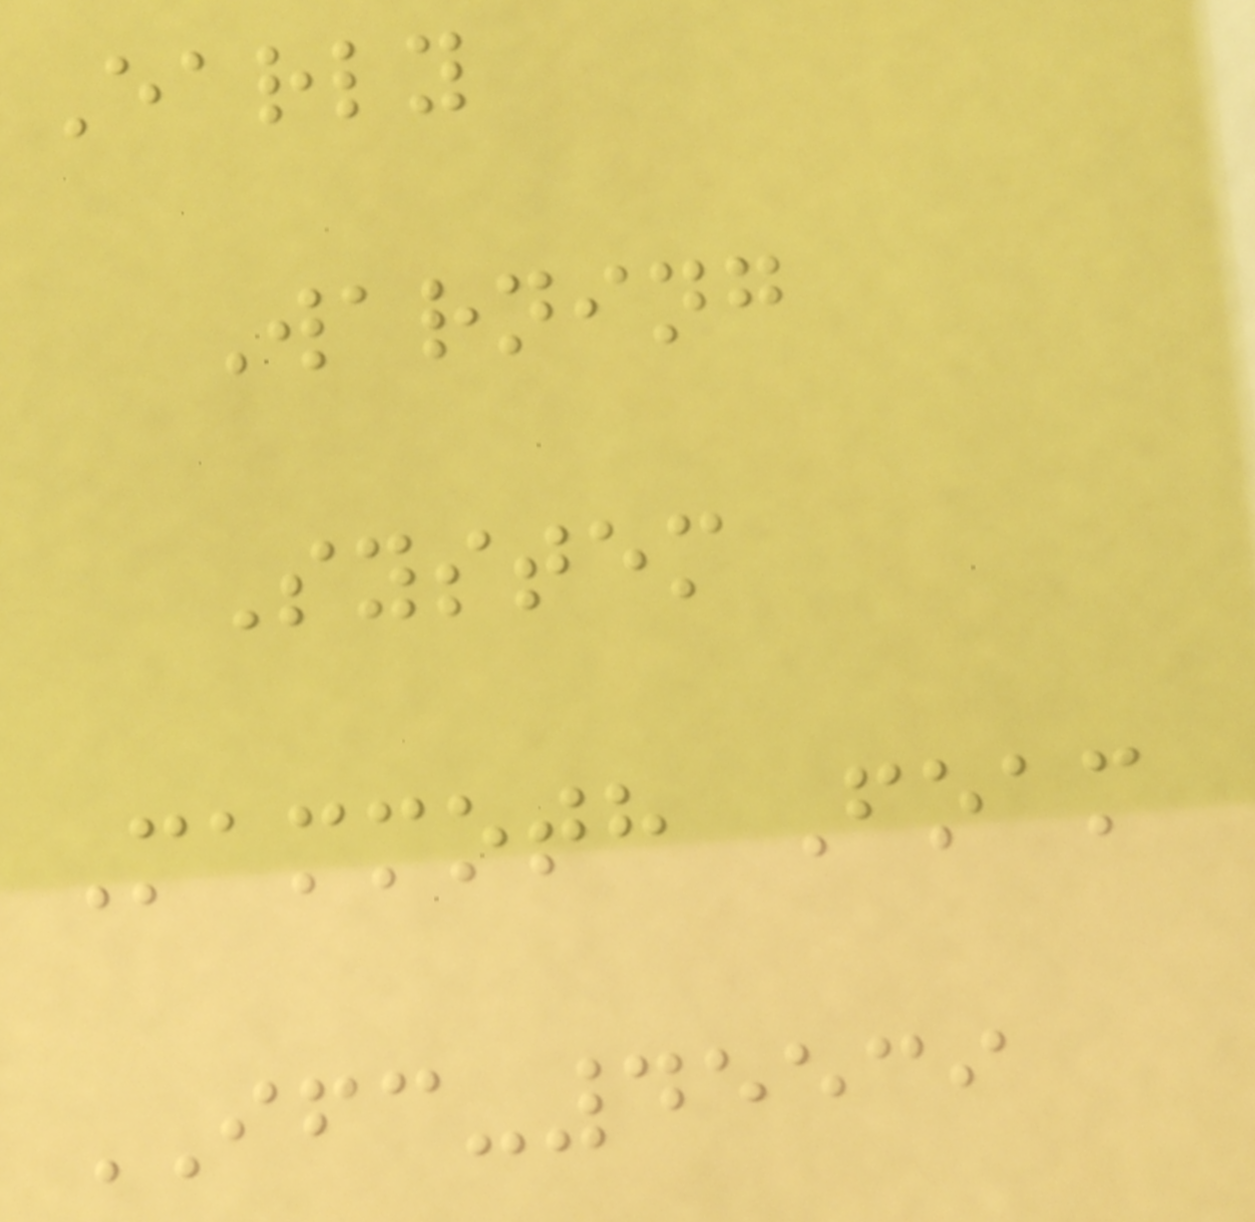Early
Warning
System
Mammoth Foam
IFC-45539
